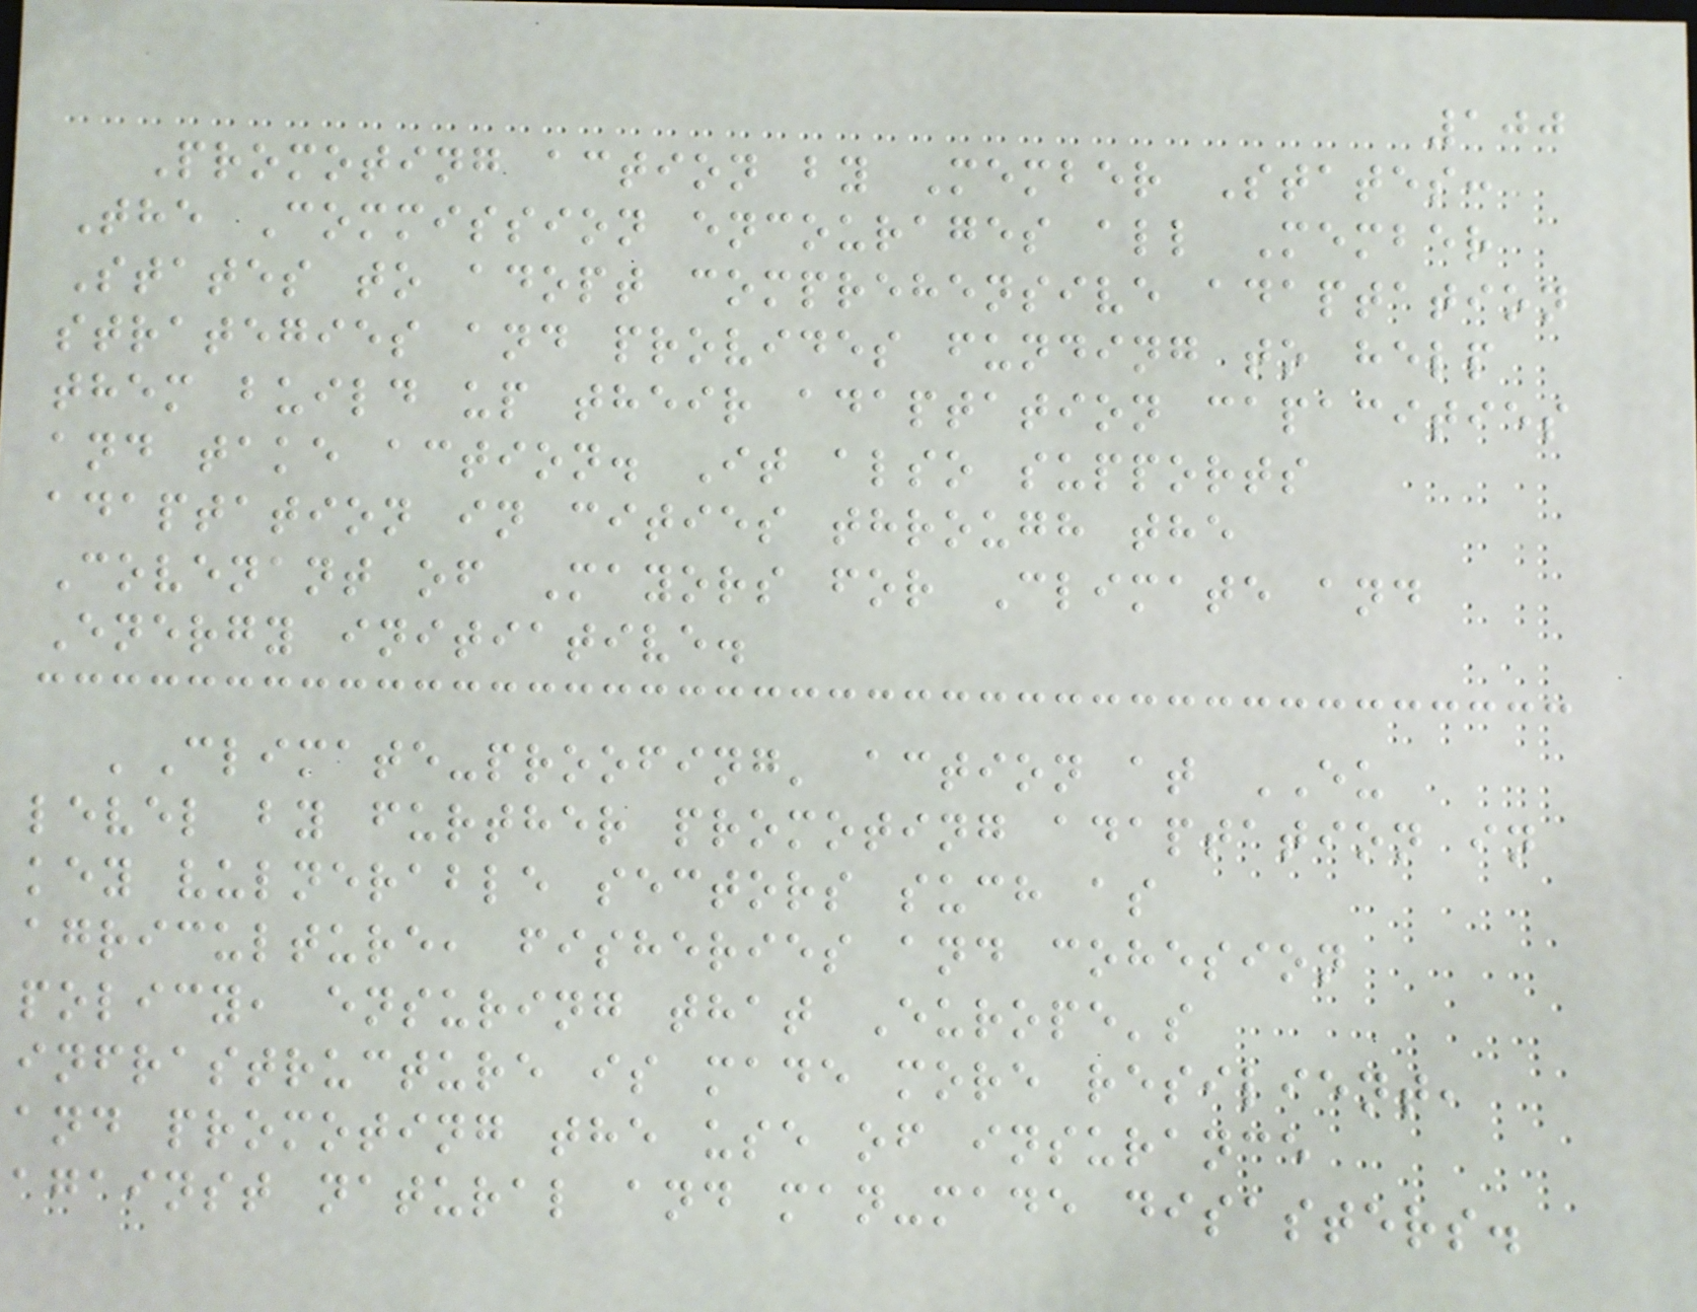100
Promoting action by Member States:
The Commission encourages all Member
States to adopt comprehensive adaptation
strategies and provides funding to help
them build up their adaptation capacities
and take action. It also supports
adaptation in cities through the
Covenant of Mayors for Climate and
Energy initiative.
'Climate-proofing' action at EU
level by further promoting adaptation in
key vulnerable sectors such as
agriculture, fisheries and cohesion
policy, ensuring that Europe's
infrastructure is made more resilient,
and promoting the use of insurance
against natural and man-made disasters.
